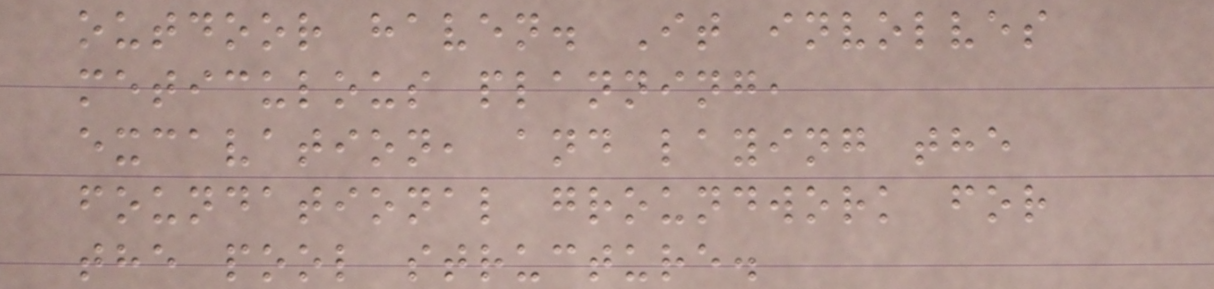outdoor haven. It involves
meticulous planning,
excavation, and laying the
foundational groundwork for
the pool structure.
